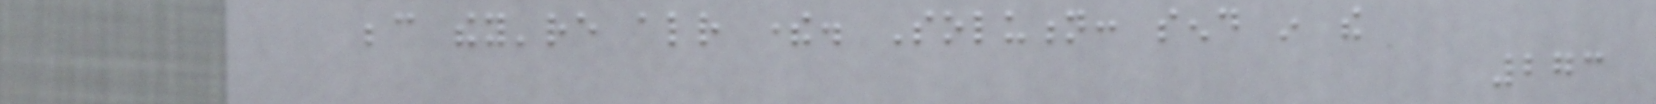because they're already there. Solution: send in the
273
